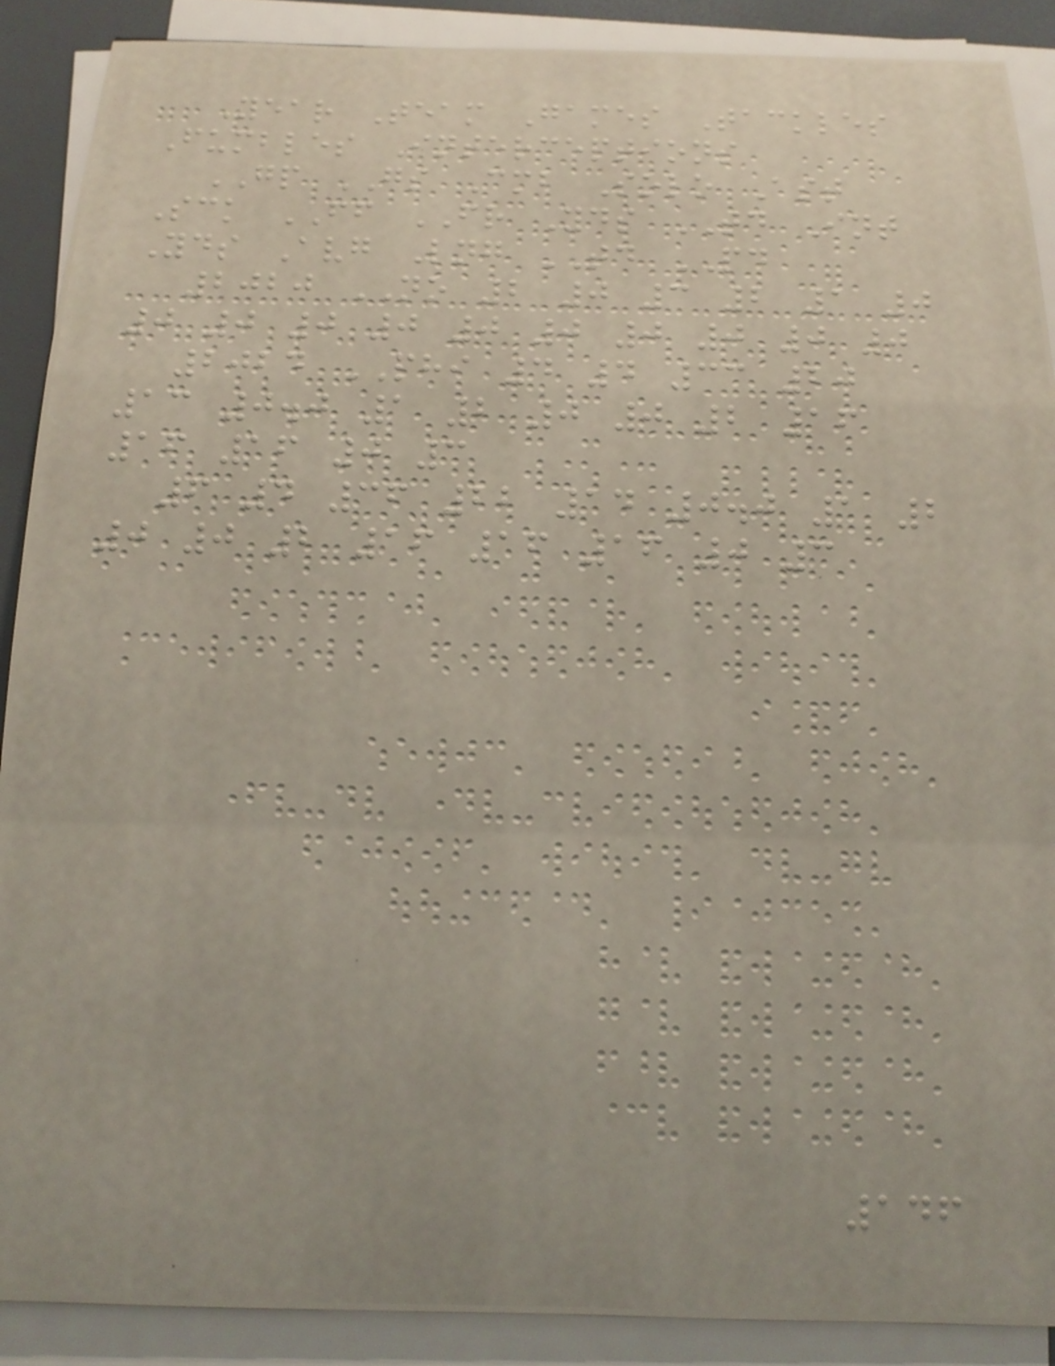Year Team Games Tackles
Fumbles Interceptions
GP GS Cmb Solo Ast
Sck FF FR Yds TD Int
Yds Avg Lng TD PD
2020 NO 2 0 3 2 1 0
0 0 0 0 0 0 0 0 0 0
2024 PHI 4 4 33 20
13 0.0 1 2 0 0 2 16
16 16 0 3
6 4 36 22 14 0.0 1 2
0 0 2 16 16 16 0 3
146
